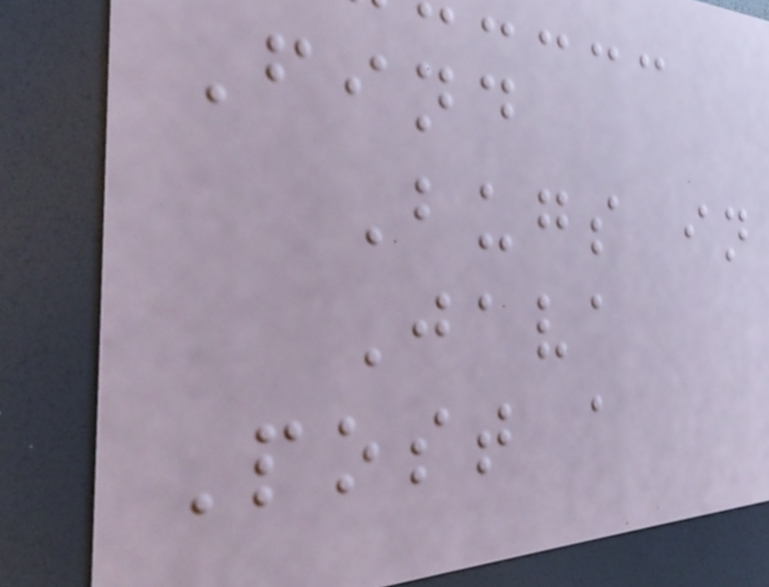Find
Bugs in
Java
Post a
